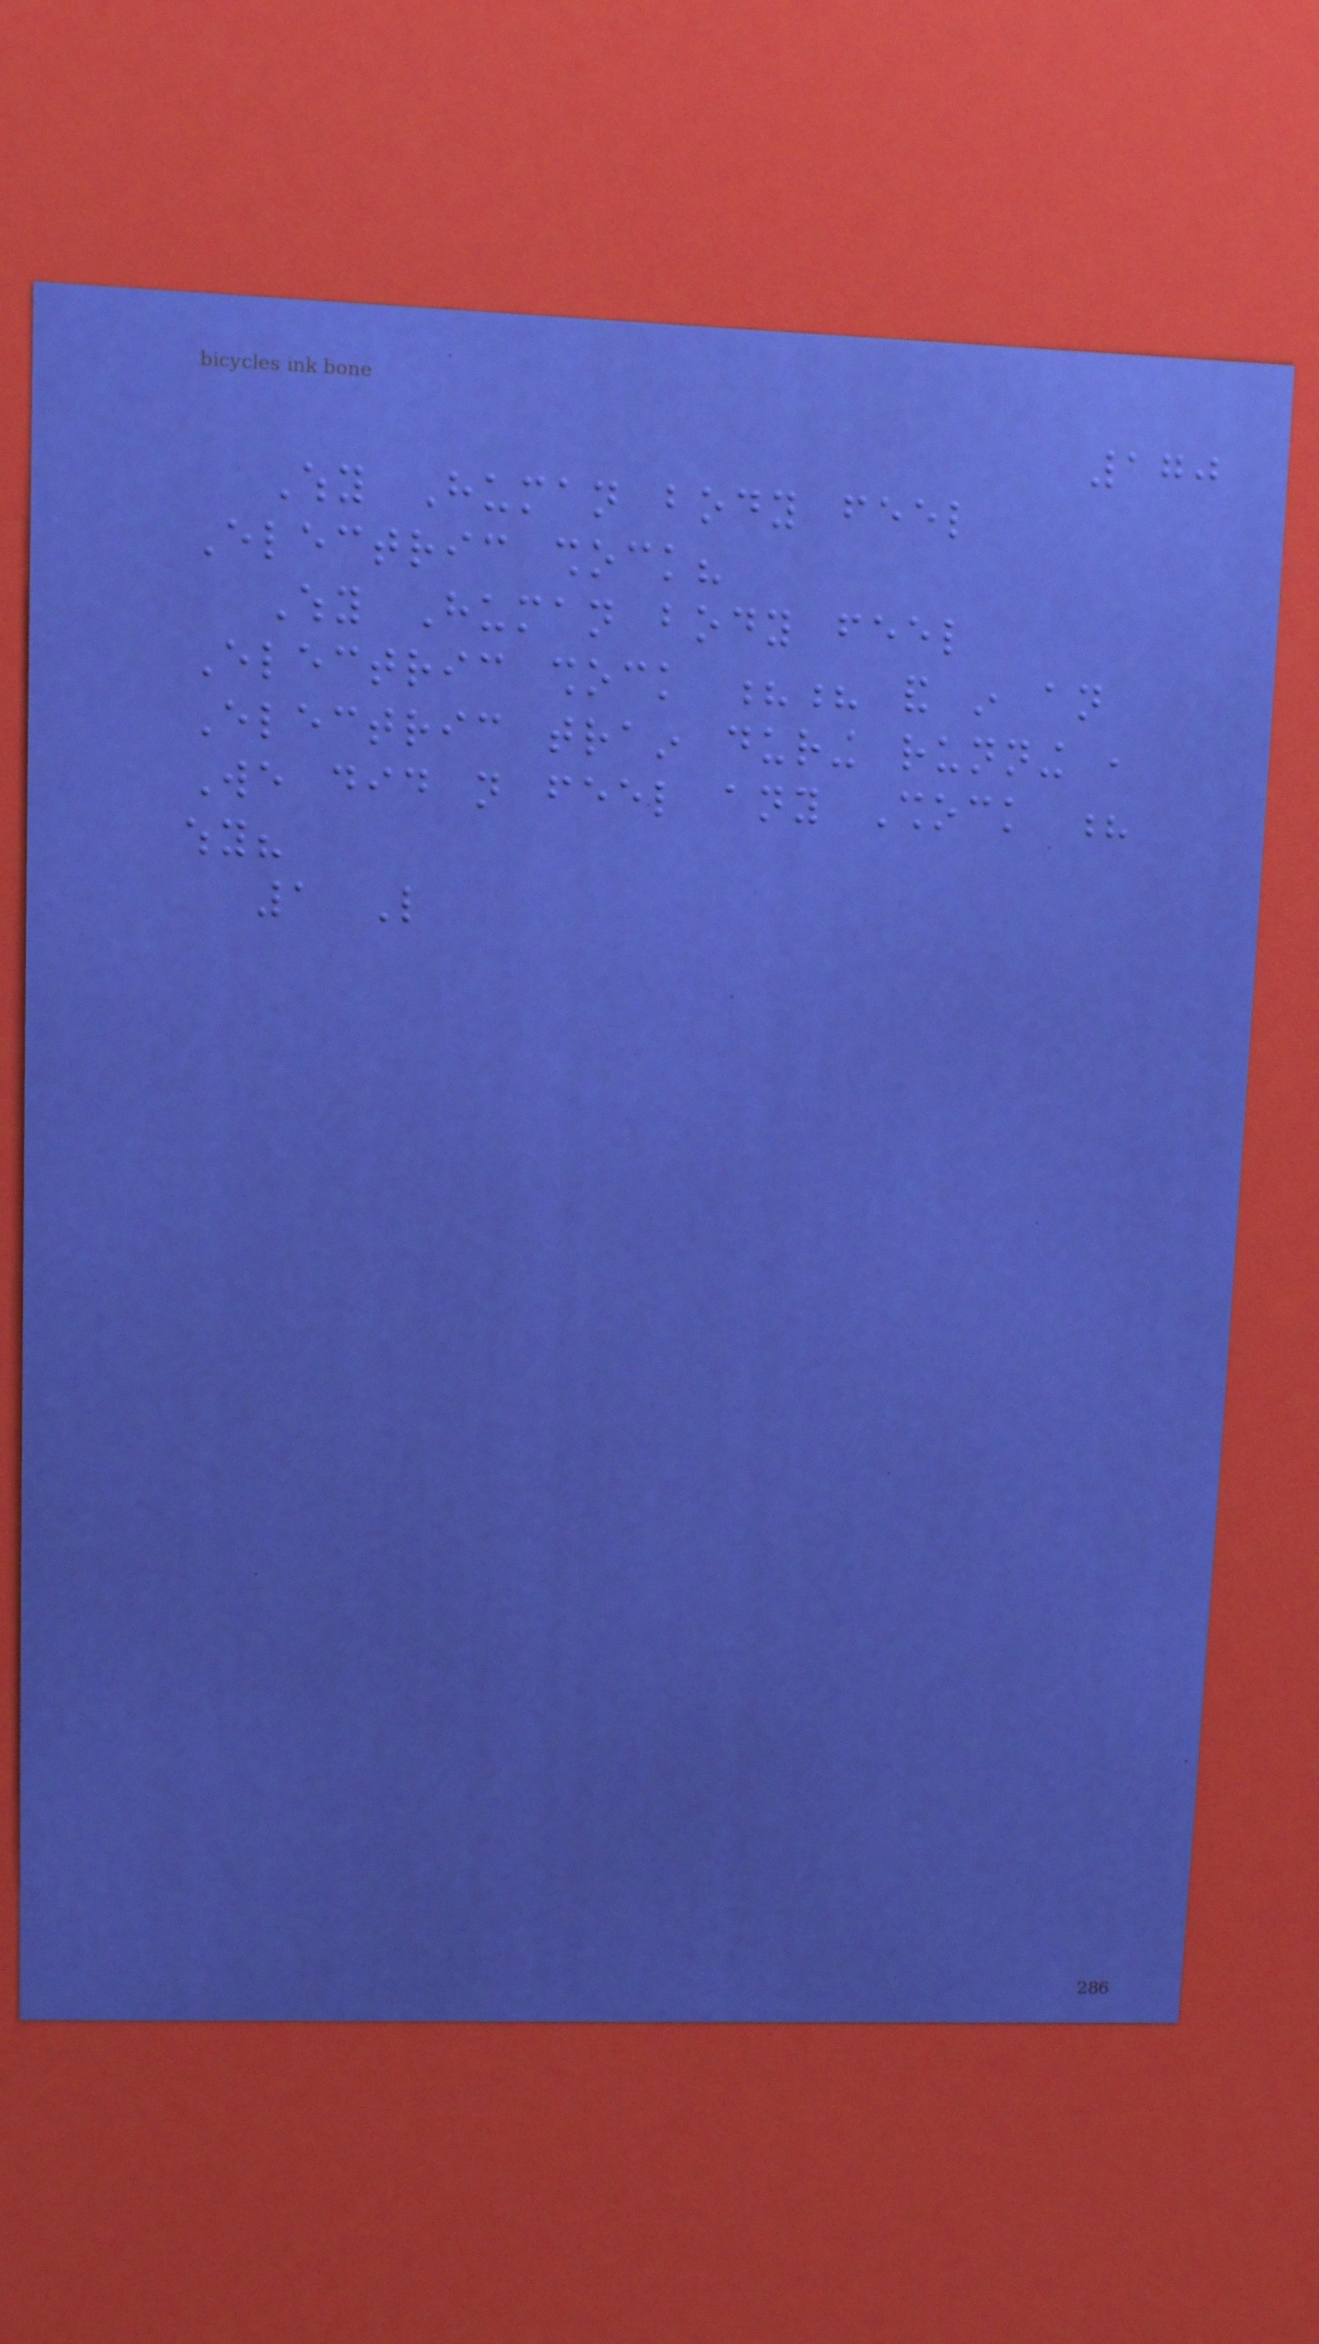170
Why Human body feel
Electric shock?
Why Human body feel
Electric shock ?? and in an
Electric train during running ,
We did not feel any Shock ?
why?
1 Like
